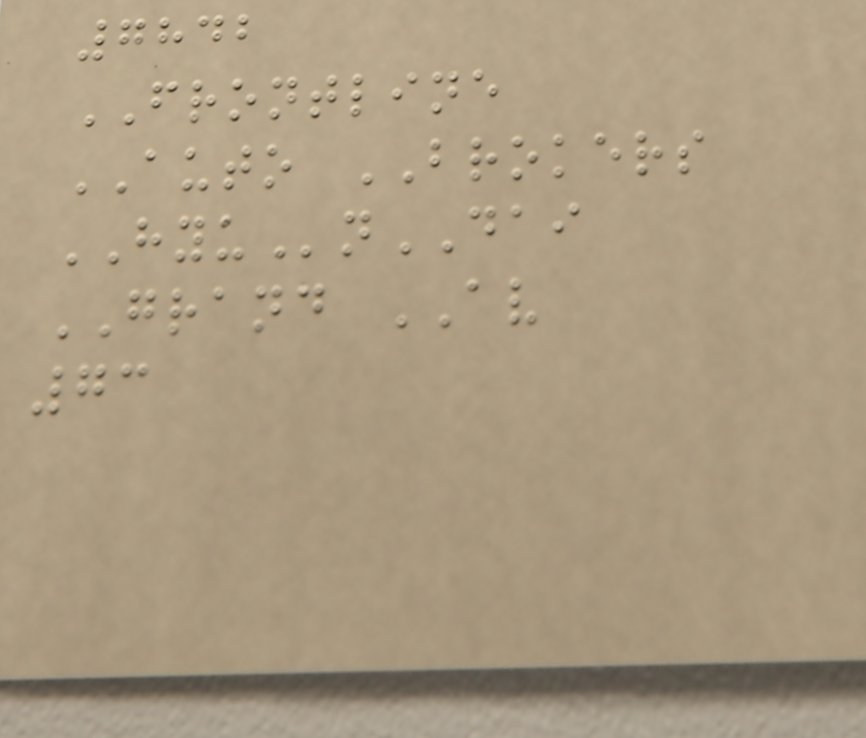7842
FRONTLINE
AUTO BROKERS
HYUnDAI
GRAND AV
73
